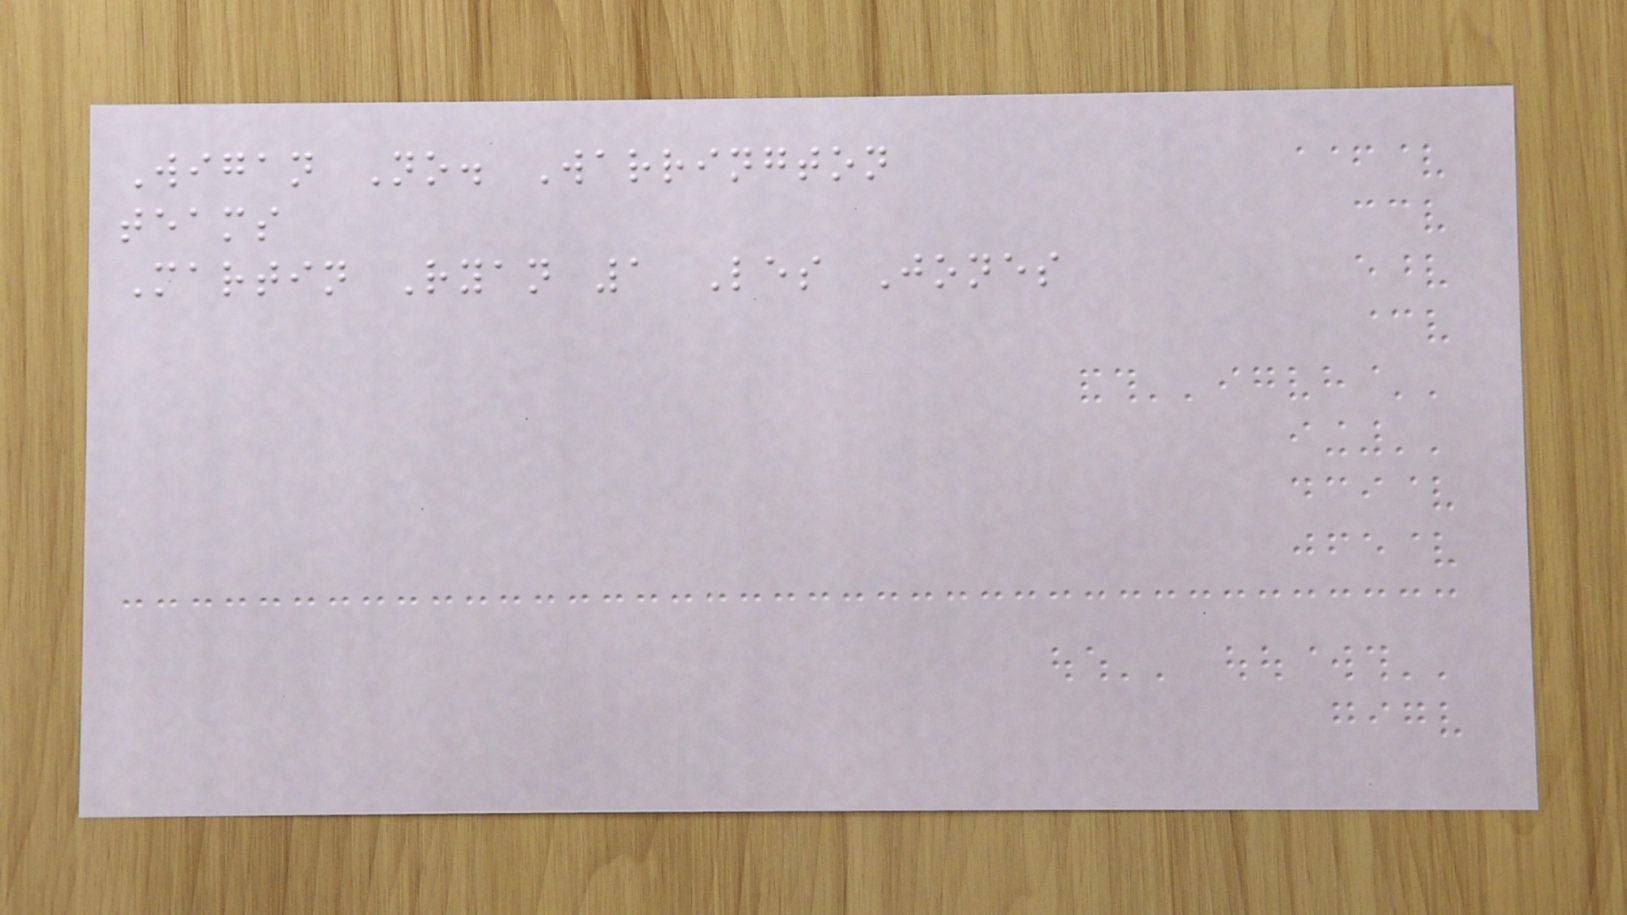Wigan No. Warrington
teams
Martin Ryan 1 Les Jones
